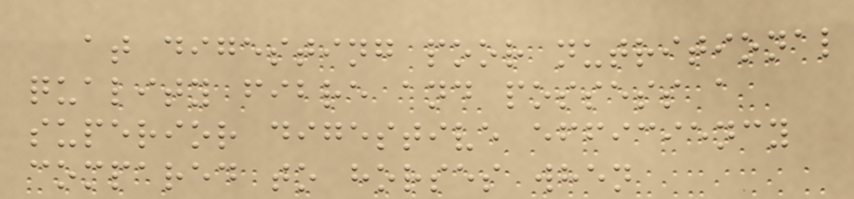at digesting poor nutritional
quality fibre and possess a
superior digestive efficiency
compared to horses when
